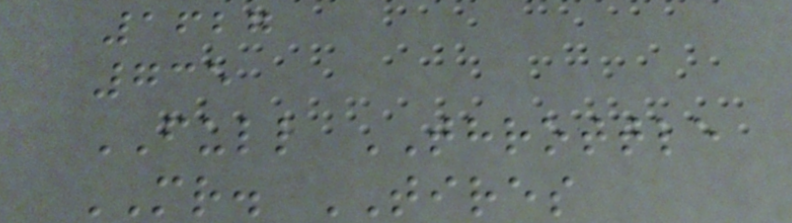1627
735
FULL THROTTLE
MR. TIRES
